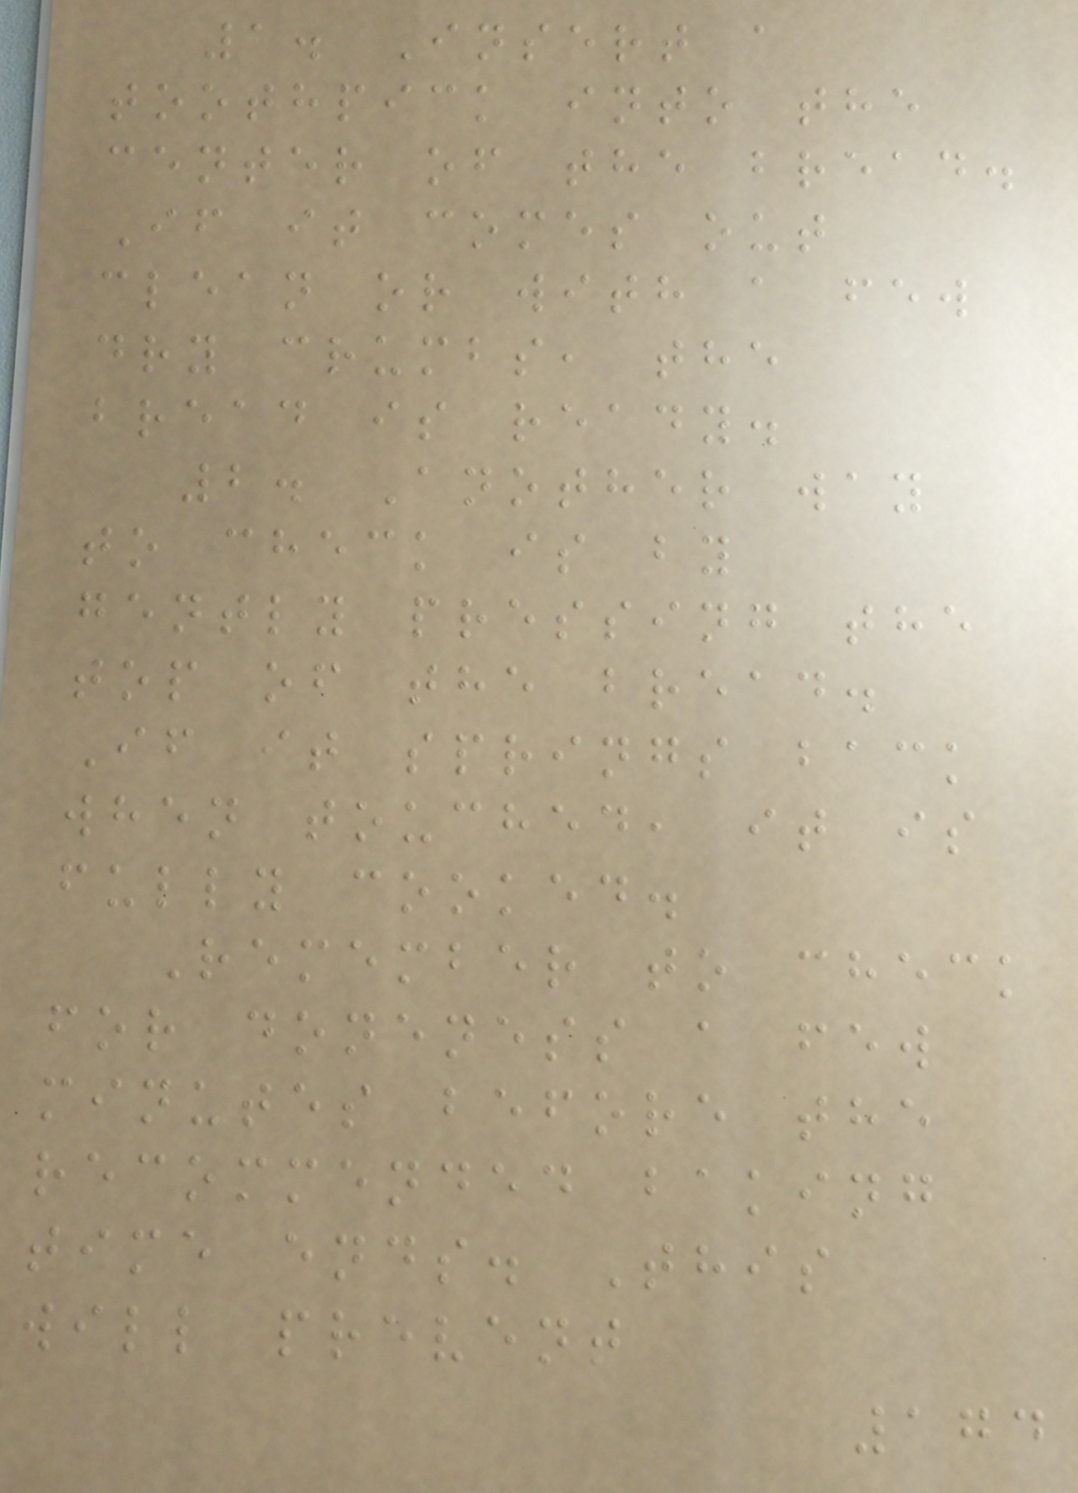1. Insert a
toothpick into the
center of the bread.
If it comes out
clean or with a few
dry crumbs, the
bread is ready.
2. Another way
to check is by
gently pressing the
top of the bread.
If it springs back
when touched, it is
fully cooked.
Remember to check
for doneness a few
minutes before the
recommended baking
time ends. This
will prevent
174
